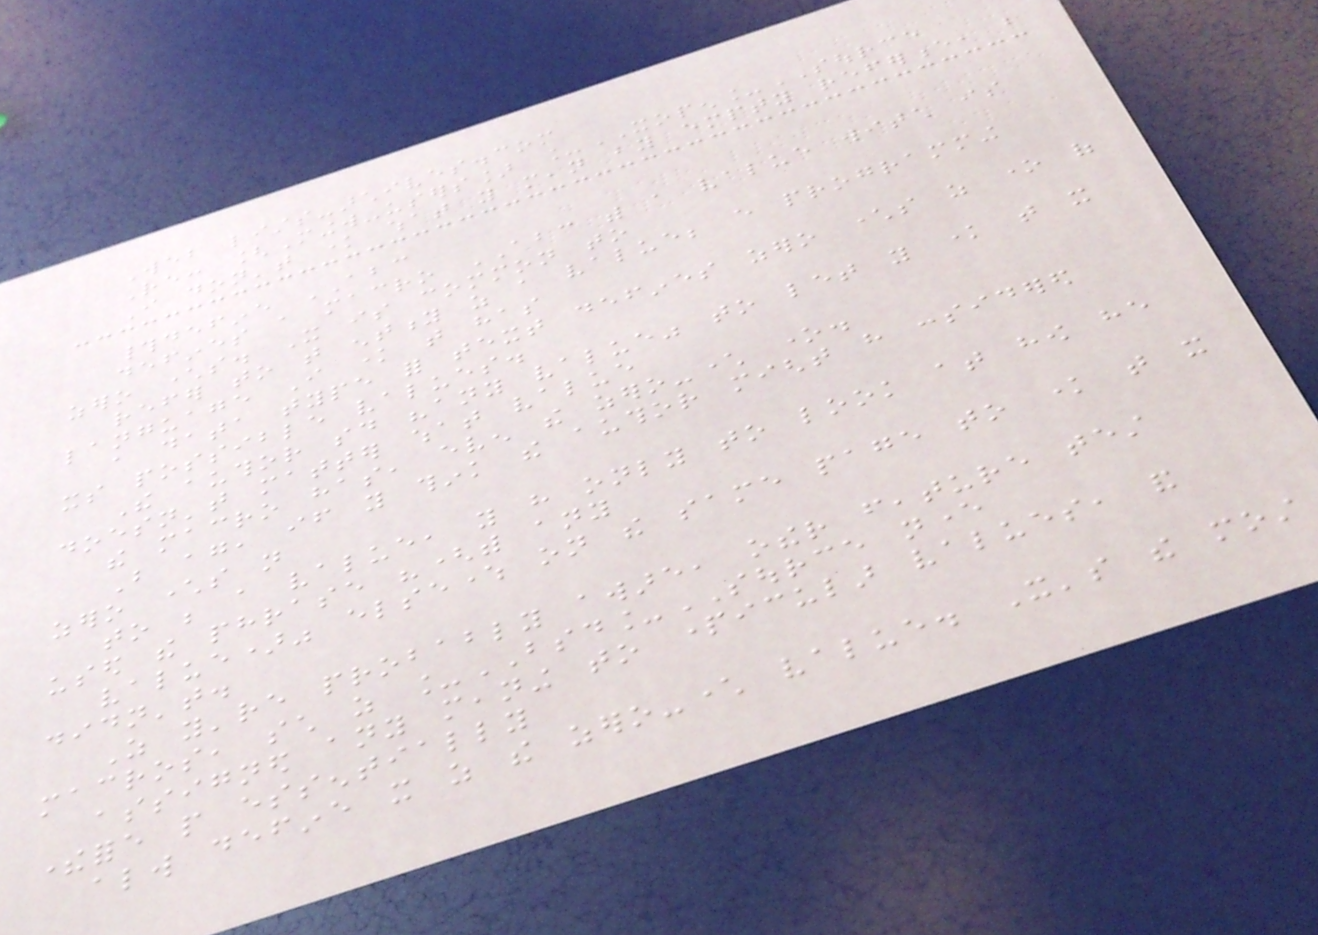Web lists-archives.com
Re: [Mingw-users] _XOPEN_SOURCE
I don't know what you mean by empty reference, but
#define ABC
defines a macro ABC with a value witch is
zero characters. It is common to
refer to that entity as a value; every programming
language I know that has
a data type for text defines zero characters as one of
its possible values.
The author said "any value" to let you know that it
doesn't matter what value
the macro has, even the zero-character one.
But again, if you think the author might have considered
zero characters not
to be a value, you have only to look at how he
used the phrase "(with any
value)" elsewhere on the same page to know that it
didn't.
As you're probably aware, other feature test
macros, such as _BSD_SOURCE never
assigned any meaning to particular values, and
therefore people essentially
always define it as the zero-character value. It's the most
